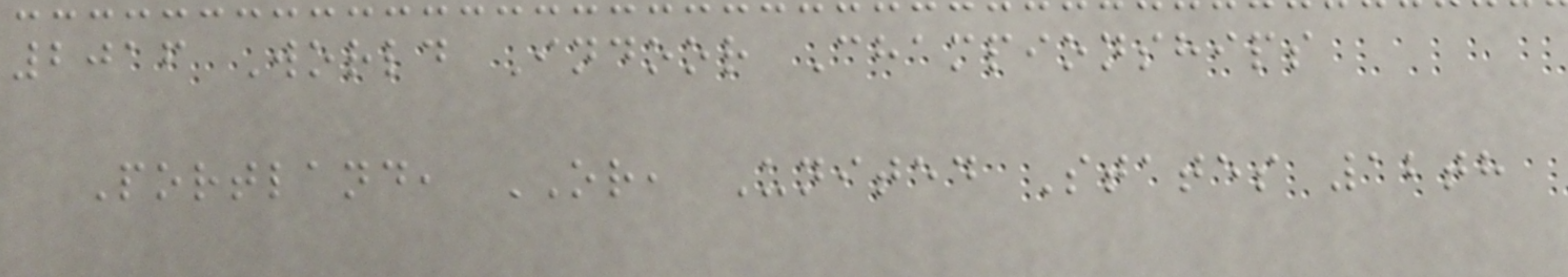2016 World Indoor Championships
Portland, OR, United States 12th
